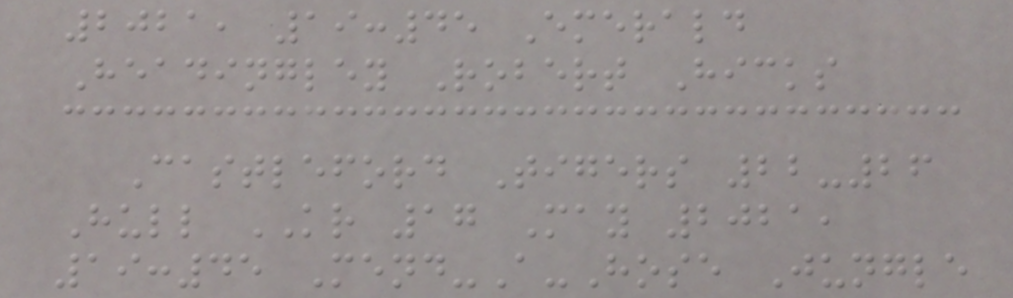2021, 19:45 Emerald
Headingley Robert Hicks
Castleford Tigers 22-26
Hull KR 17 May 2021,
19:45 Mend-A-Hose Jungle
